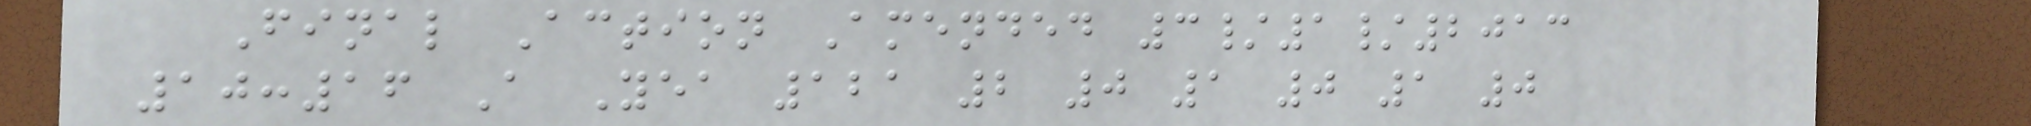Final Action Amended 3/1/2013
10:16 A Yea 121 2 0 1 0 1 0
